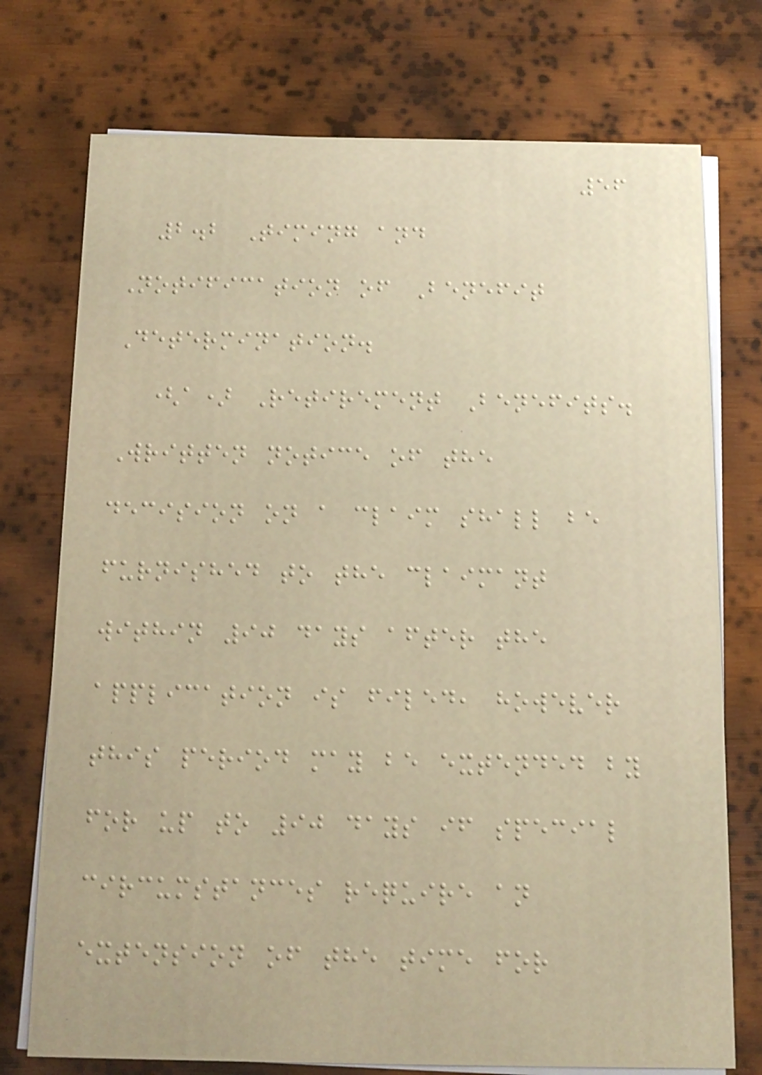56
2.2 Timing and
Notification of Benefit
Determination.
(a) Retirement Benefits.
Written notice of the
decision on a claim shall be
furnished to the claimant
within 90 days after the
application is filed, however
this period may be extended by
for up to 90 days if special
circumstances require an
extension of the time for
